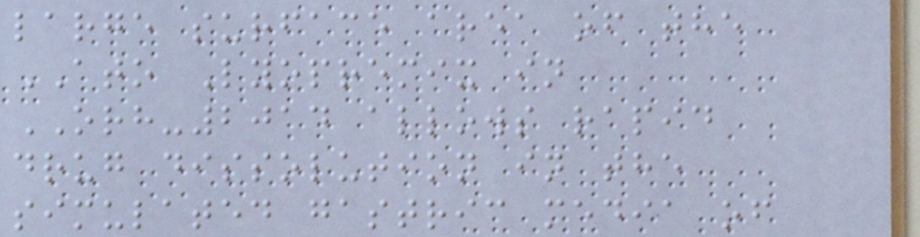large surface area of the
ATO Lyopremix in
ORH-2014 allows rapid
drug dissolution in the
simulated gastric media of
